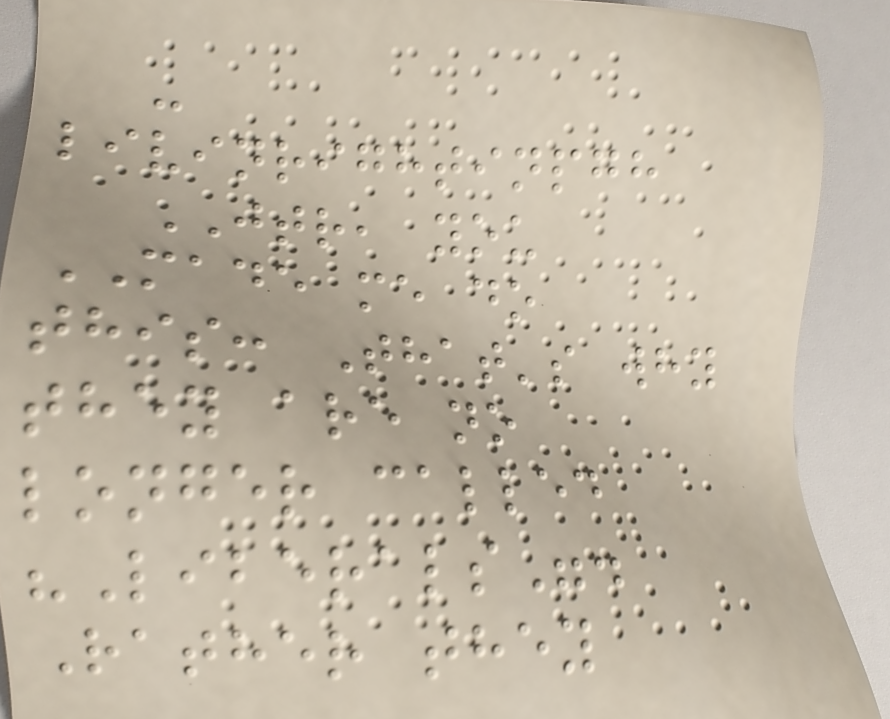-
livinrightinpgh
JTR, you
MADE me do
this: That's why
they are no
longer called
"Liberals".
Rather they
